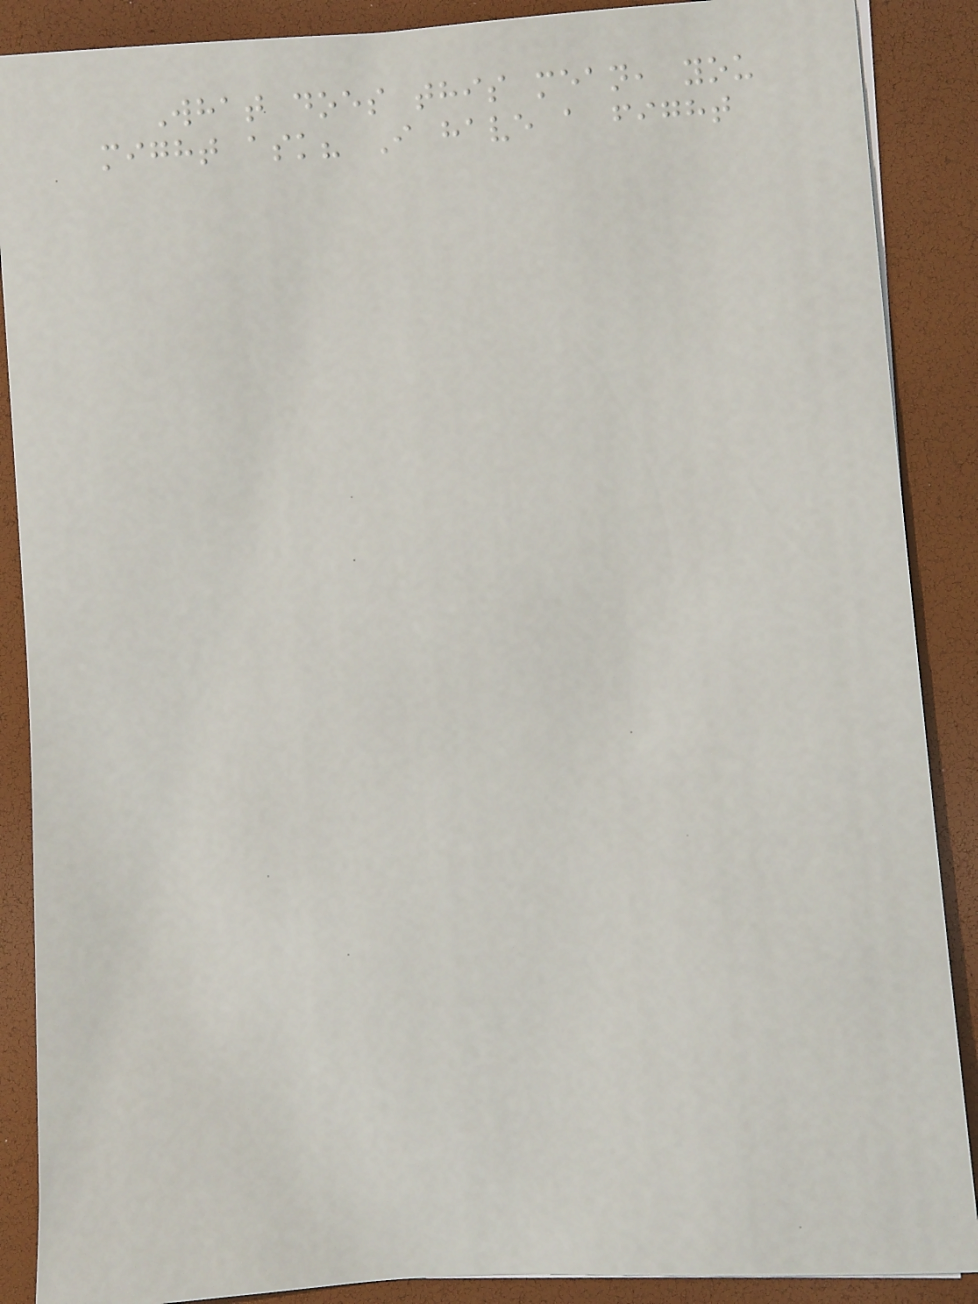What does this mean, you
might ask? I have a fight
